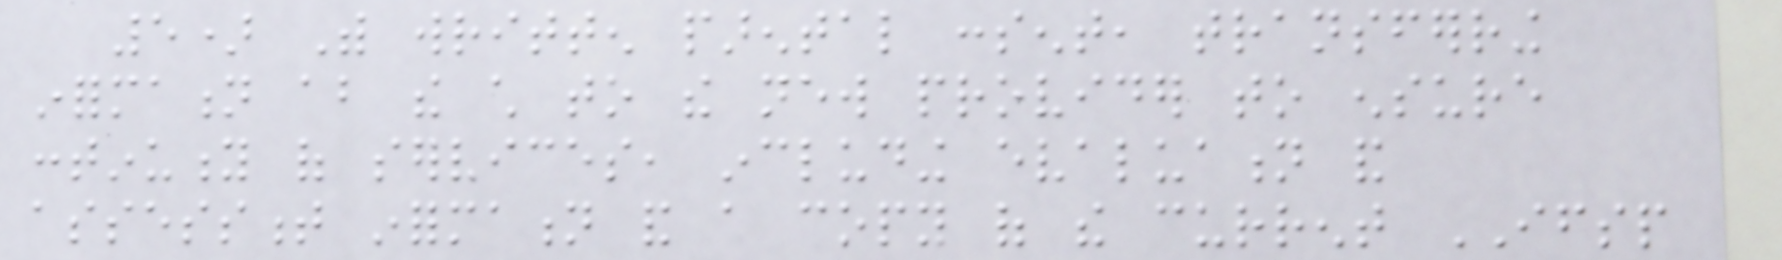5) With written parental consent, transferring
information about the child to the new provider to ensure
continuity of services, including evaluation and
assessment information and a copy of the current IFSP
